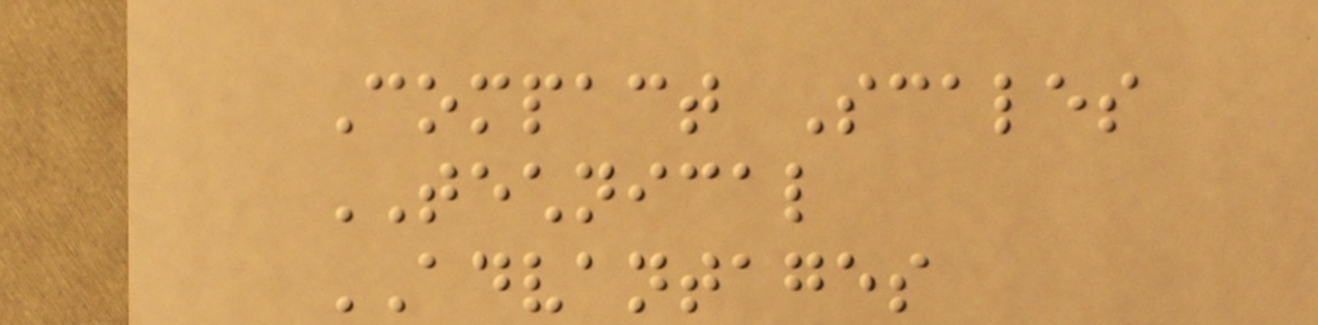Compact Scales
TECHNICAL
ADVANTAGES
